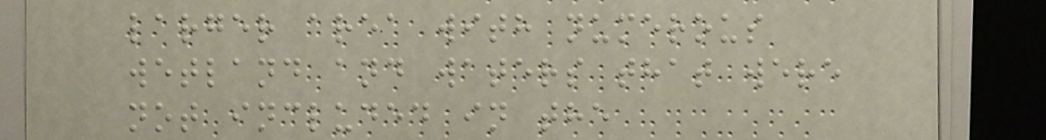larger area with numerous
wetland and waters that were
not included in the
